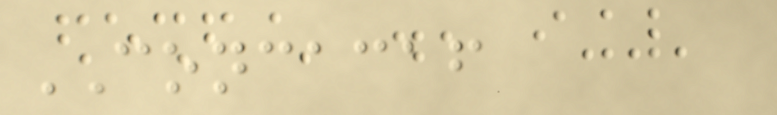CONCACAF
